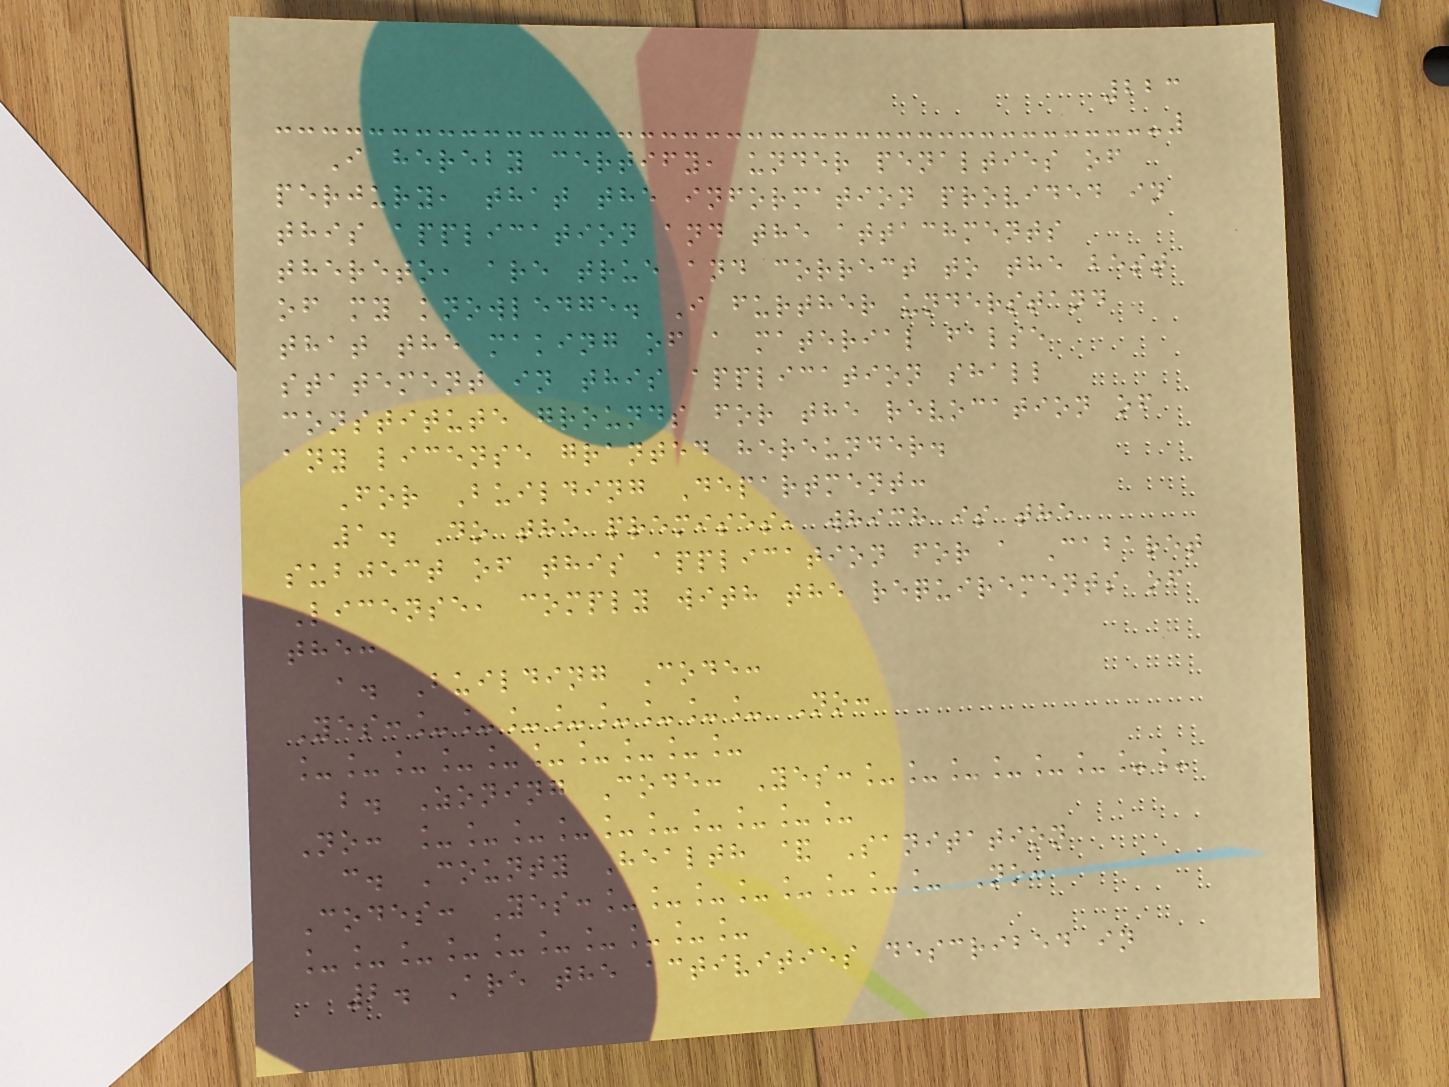223
I hereby certify, under penalties of
perjury, that the information provided in
this application and the attachments
thereto, are true and correct to the best
of my knowledge. I further understand
that the making of a material false
statement in this application shall
constitute grounds for the revocation of
any license granted hereunder.
For Building Department:
1. Do the premises, which is the
subject of this application for a Cabaret
License, comply with the requirements of
the:
a. Building Code:
Yes:________ No:
__________
b. Zoning Code: Yes:________
No: __________
c. County Health & Sanitation
Codes: Yes:________ No:
__________
2. Are the activities described in
